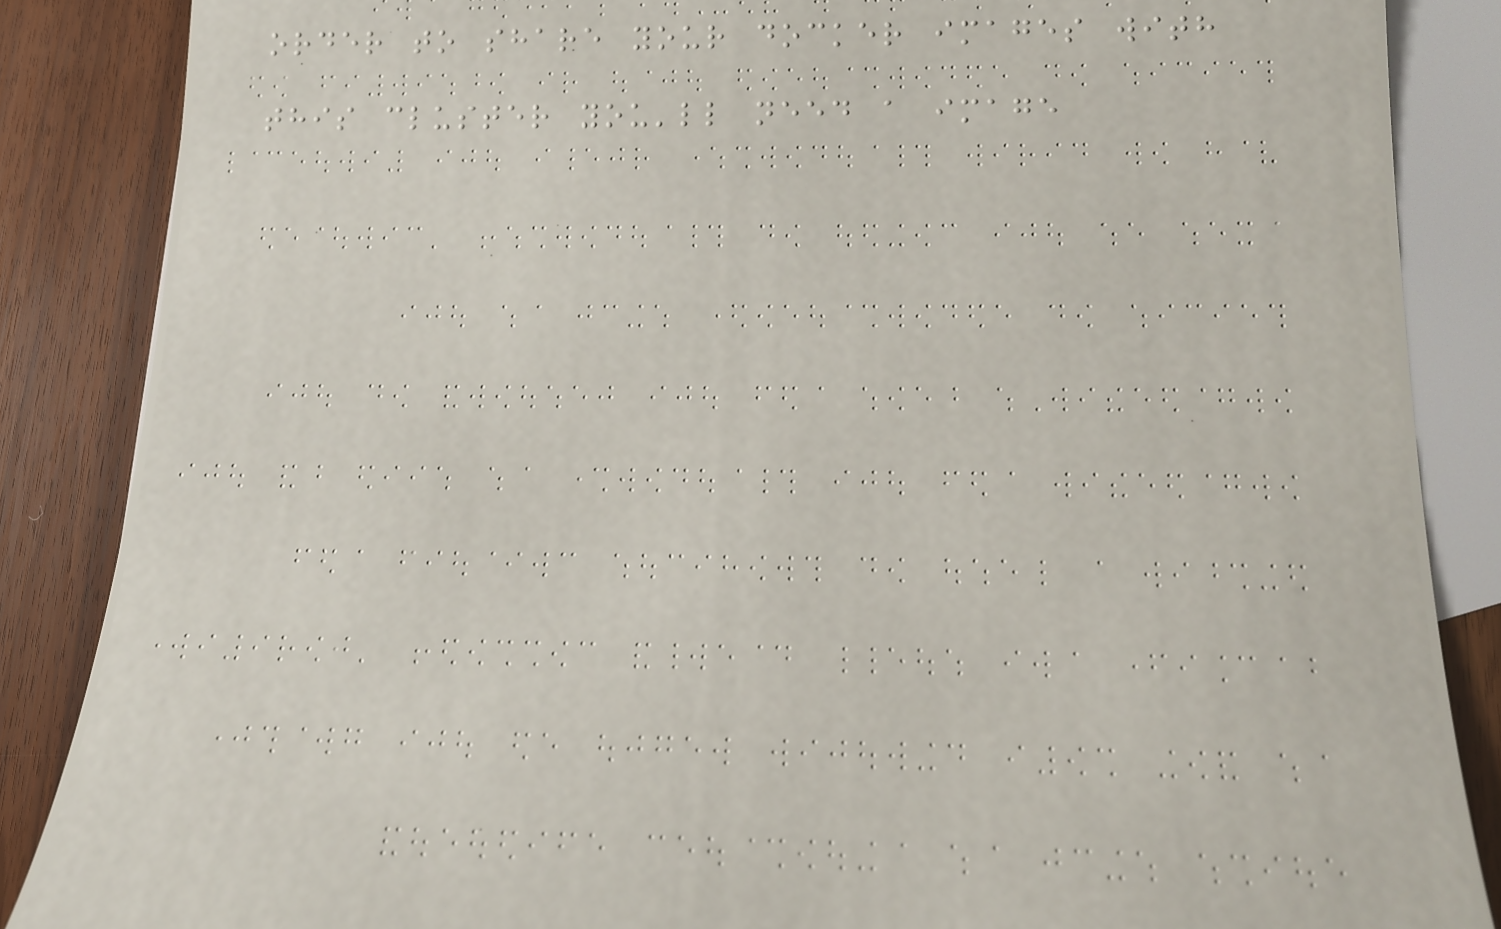order to share your docker images with
this cluster you'll need a image
